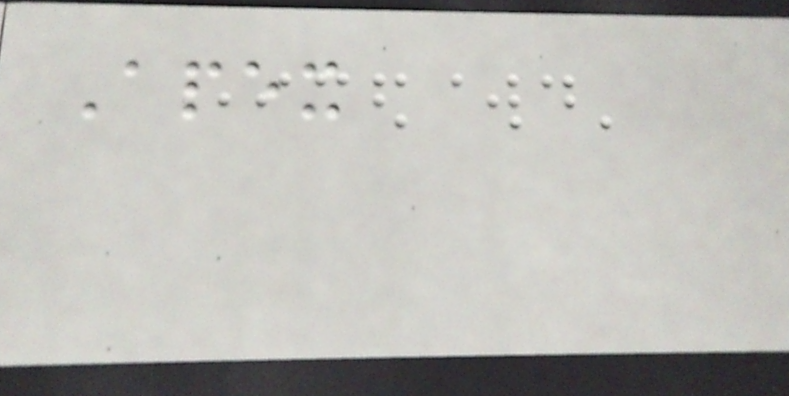Apex
